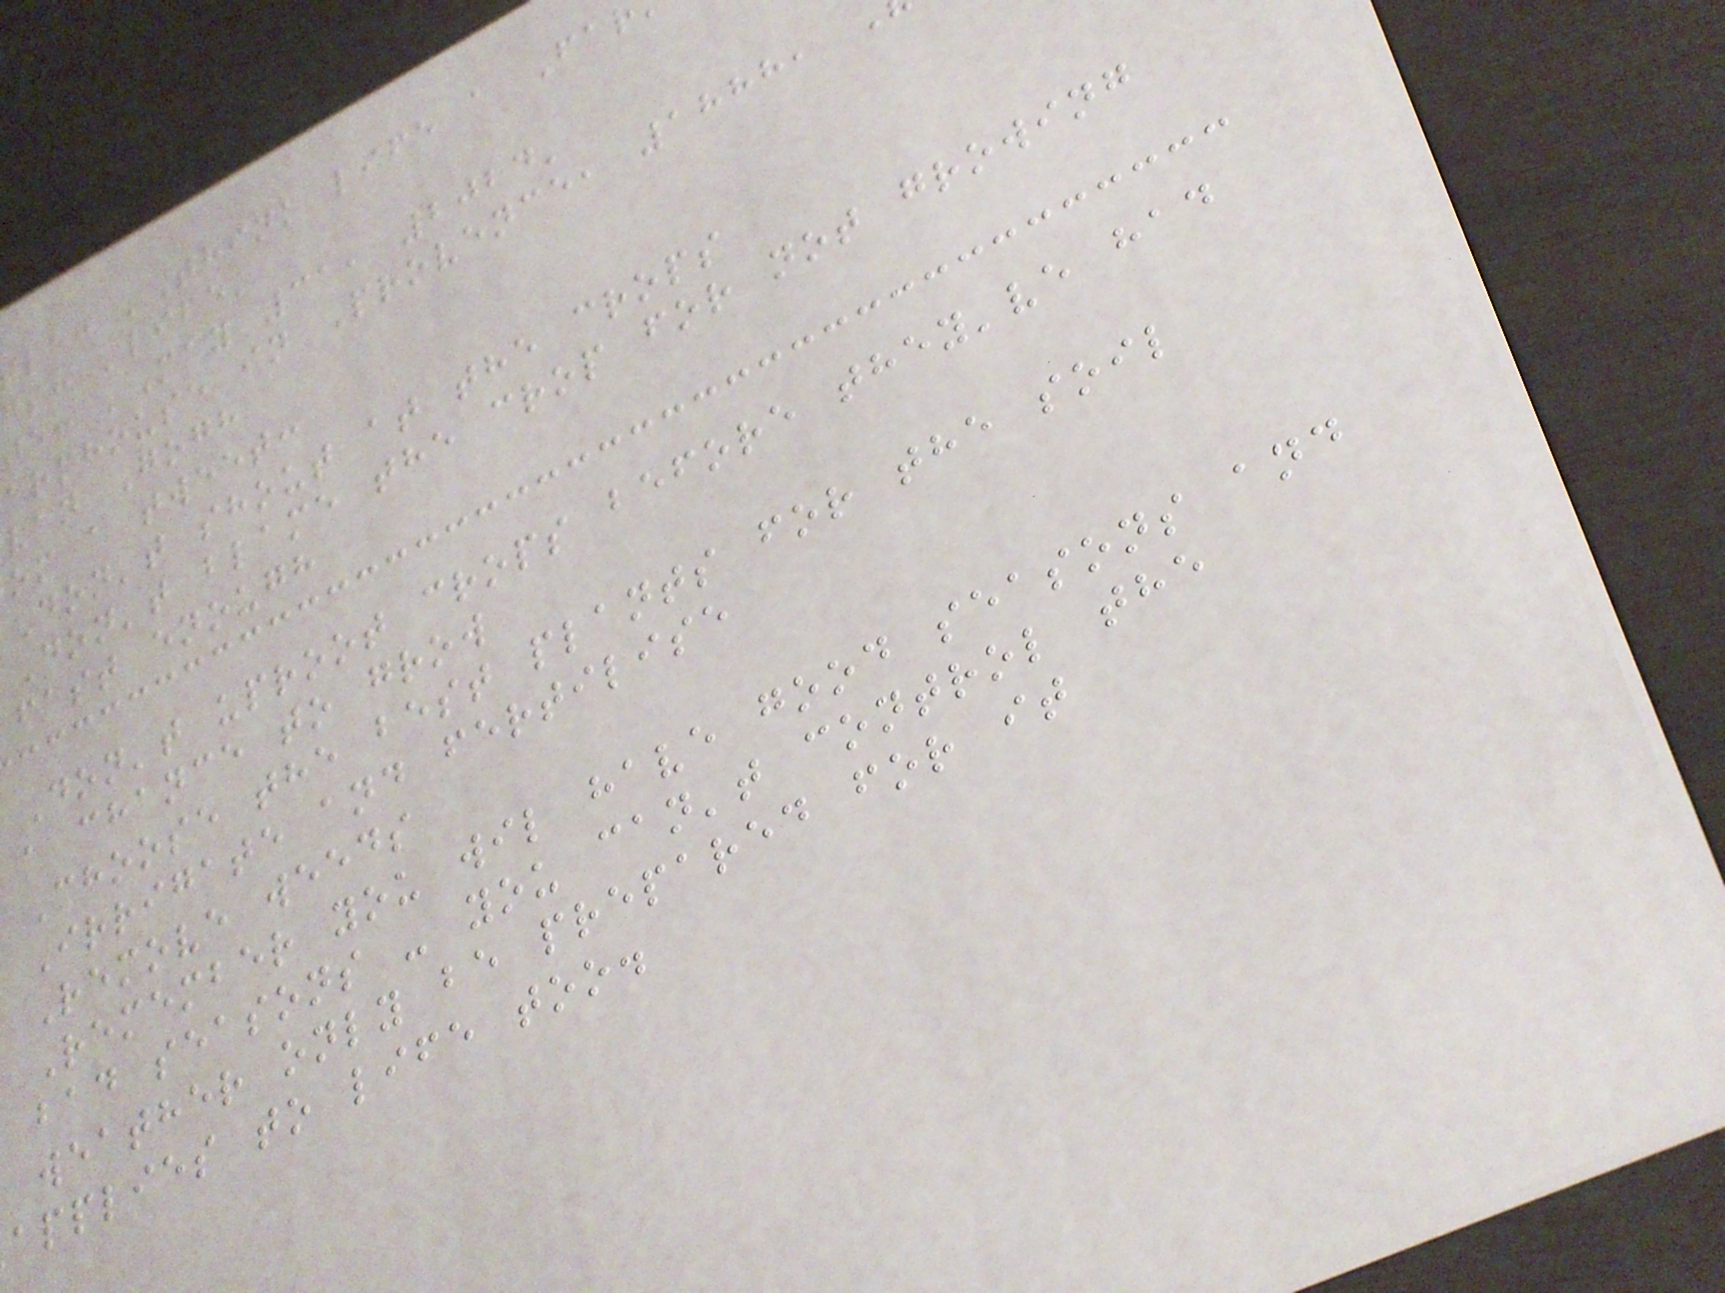le: 'Think life a Fa
gs: 'life'
te: 'May 31, 2024'
armhouse in Provence, 1888,
van Gogh
om a tweet:
Don't shout at the crops
Don't blame the crop for not growing
fast enough
Don't uproot crops before they've had
a chance to grow
Choose the best plants for the soil
Irrigate and fertilise
Remove weeds
Remember you wil have good seasons and
bad seasons - you can't control the
weather only be prepared for it
applies to life too.
